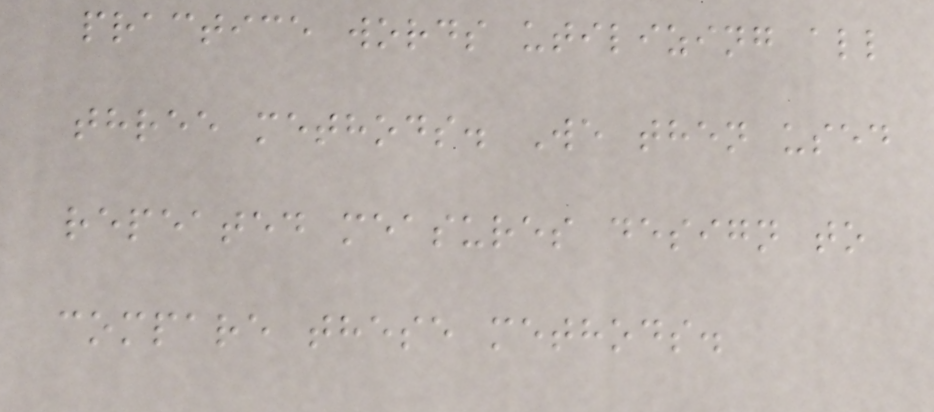practice words utilizing all
three methods. We then used
repeated measures design to
compare these methods.
